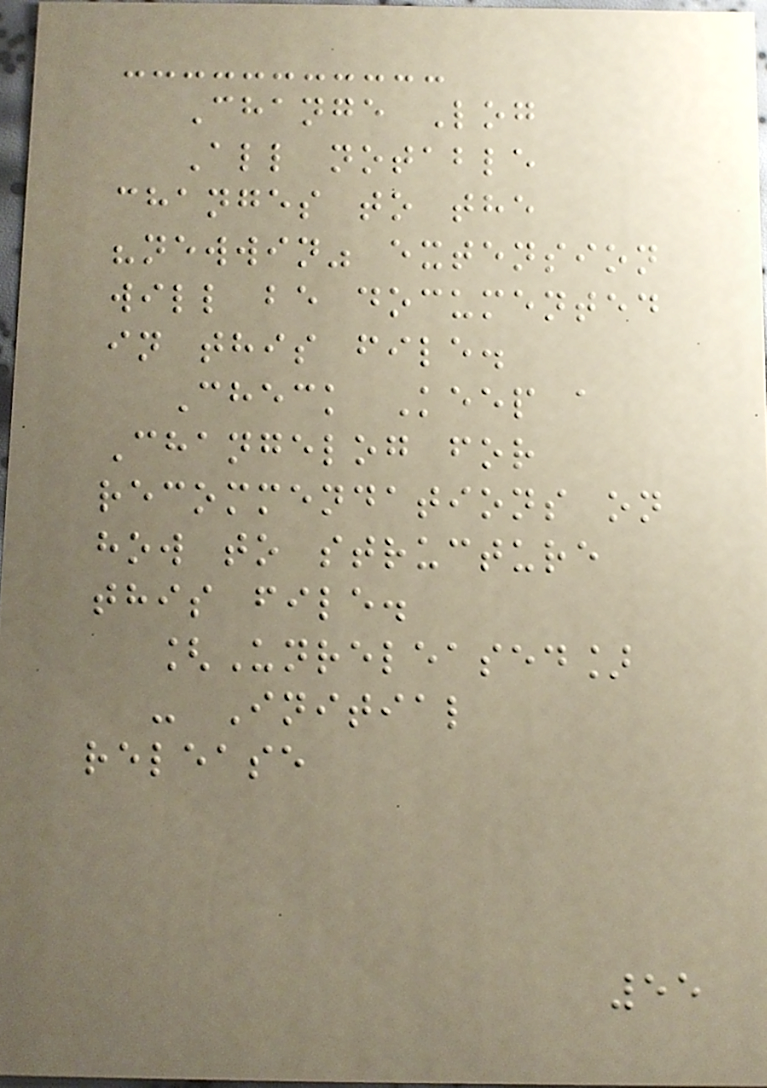Change Log
All notable
changes to the
"newwin" extension
will be documented
in this file.
Check Keep a
Changelog for
recommendations on
how to structure
this file.
[Unreleased]
- Initial
release
55
